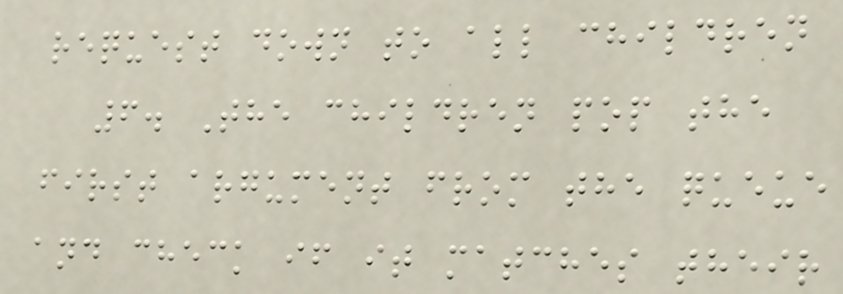request down to all children
6. The children pop the
first argument from the queue
and check if it matches their
